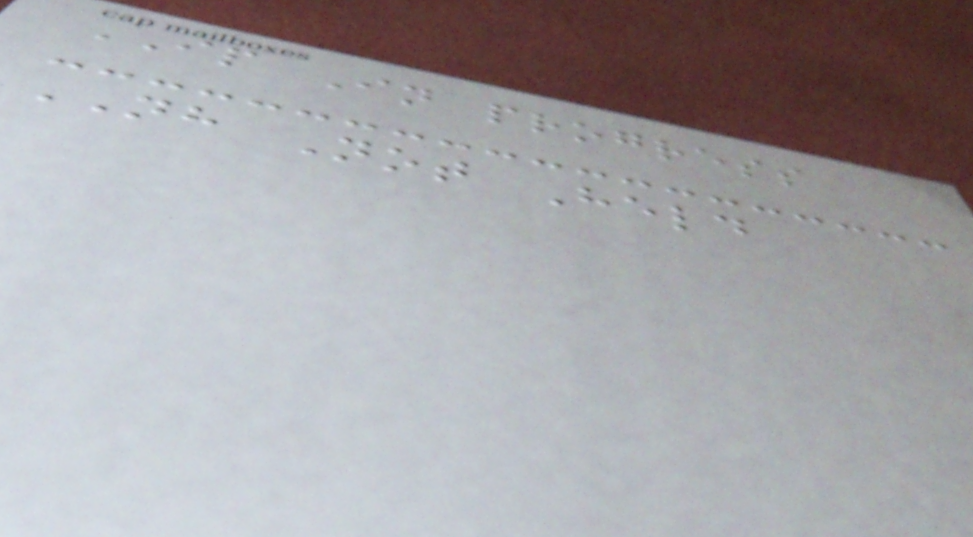IP In progress
NH Not Held
